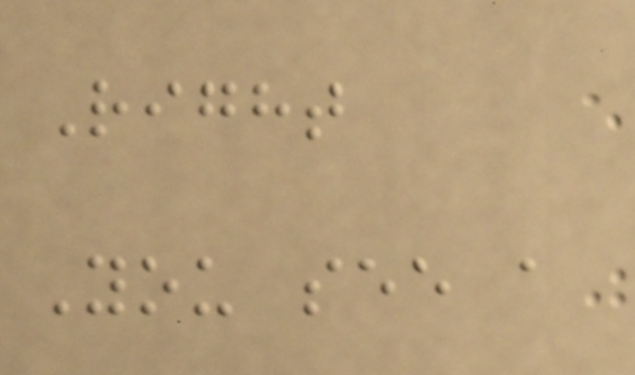Right
You see a
